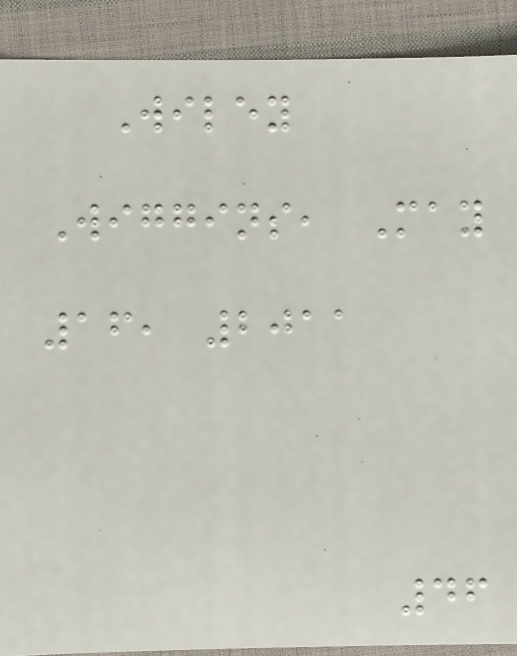Wiley
Wiggins, May
16, 2011
46
